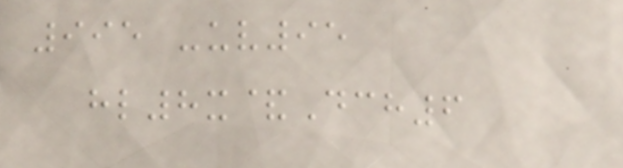995 -uv95
hl8x&Dch6
